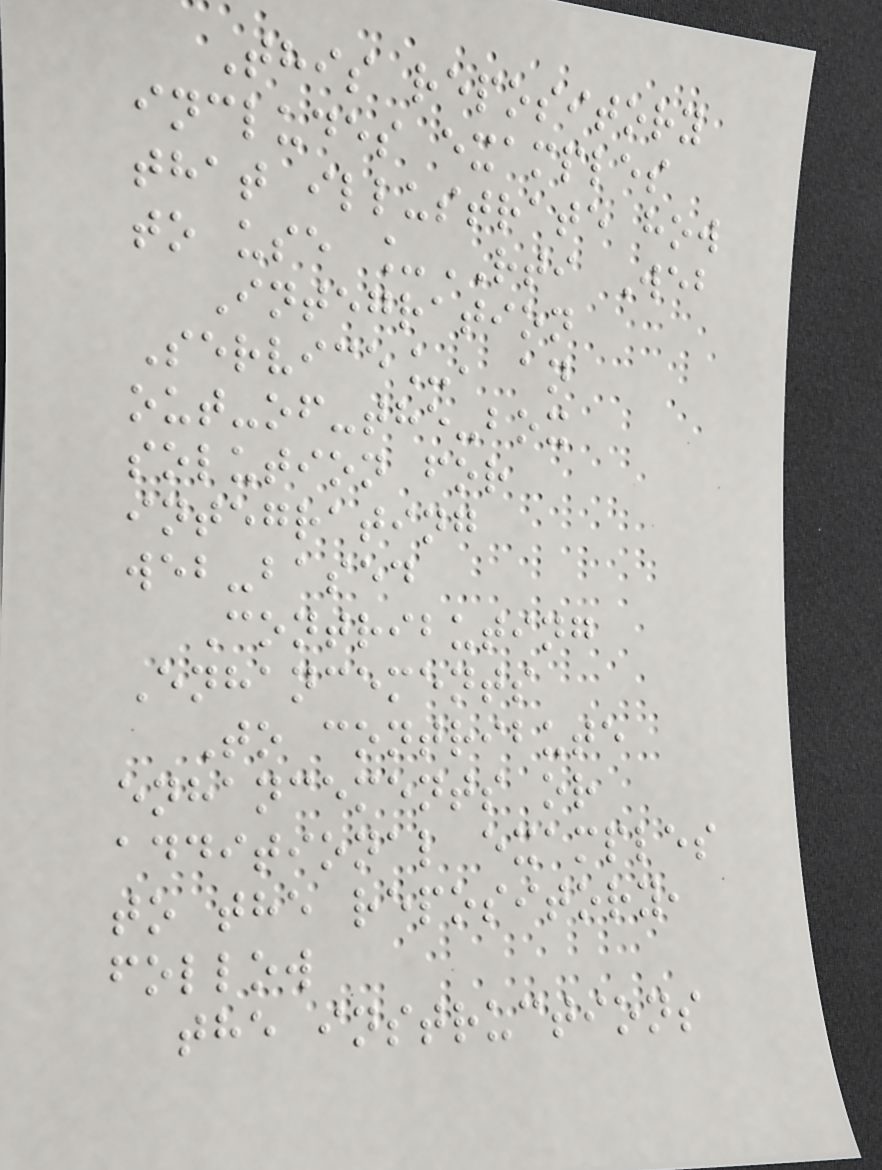This repository
includes examples
that illustrate how
to use _RTI Web
Integration
Service_, an
out-of-the-box
solution for
integrating
web-based
Contributing
Enhancements
To contribute
enhancements or
additional examples
to the repository,
follow
the instructions
